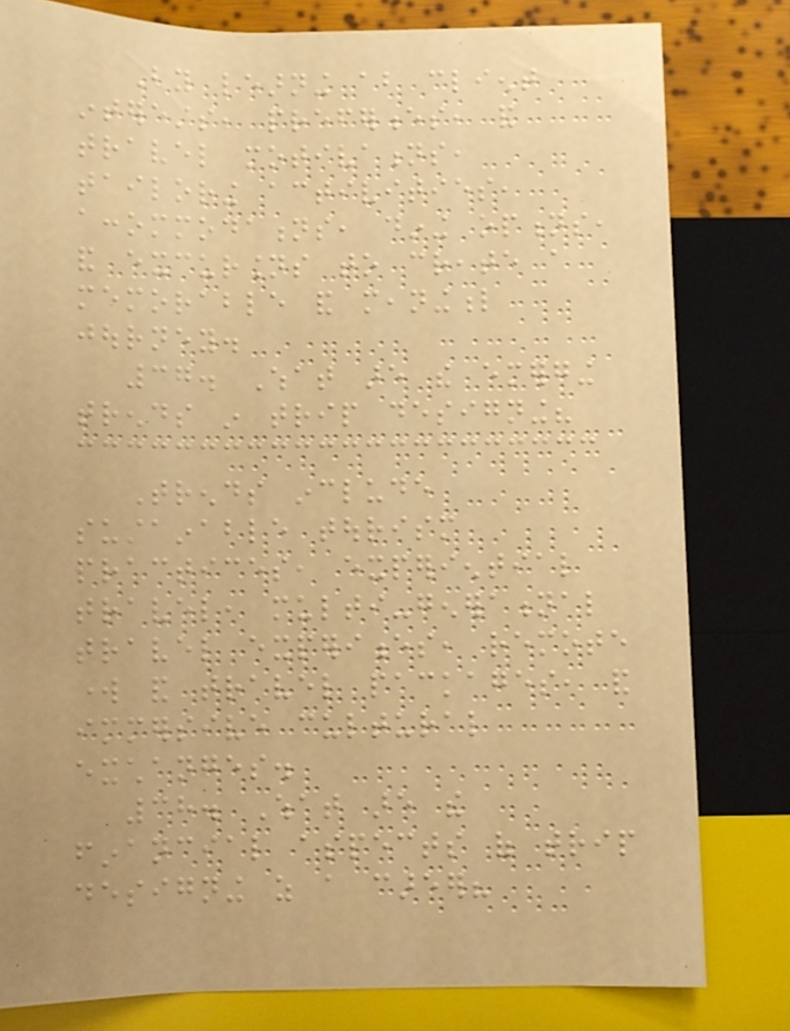By learning about client
interests, preferences, and
travel motivations,
tailoring activities,
accommodations, dining options,
and excursions to create a
memorable and meaningful
journey.
37. What are the emerging
trends in trip designing?
Trends include
sustainable tourism
practices, experiential
travel, multi-generational
travel experiences, remote
work and travel packages, and
immersive cultural
exchanges.
38. What are the
financial aspects of trip
designing as a career?
